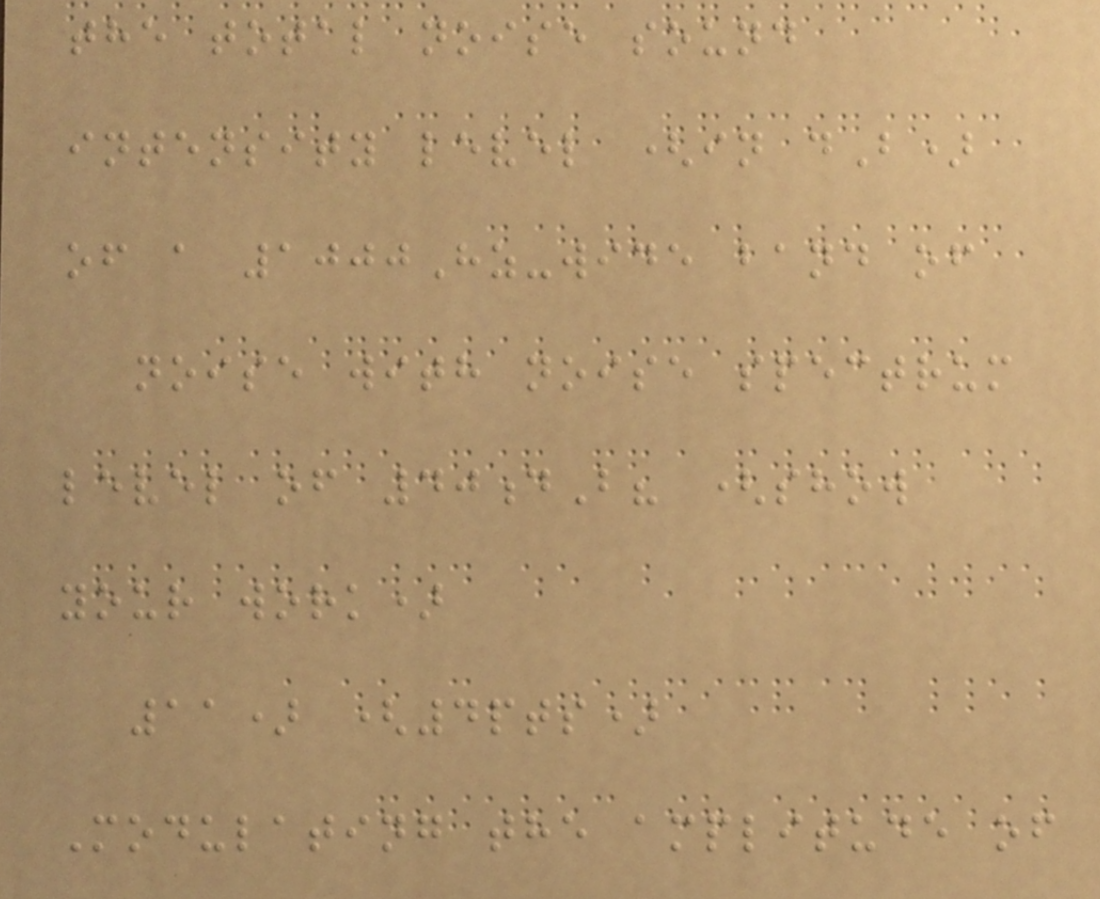the total noise sound
intensity level (in dB)
of a 1000Hz-wide band of
noise with noise spectrum
level of 40dB? (show
your work)
11) (4pts)
Modulating the amplitude of
